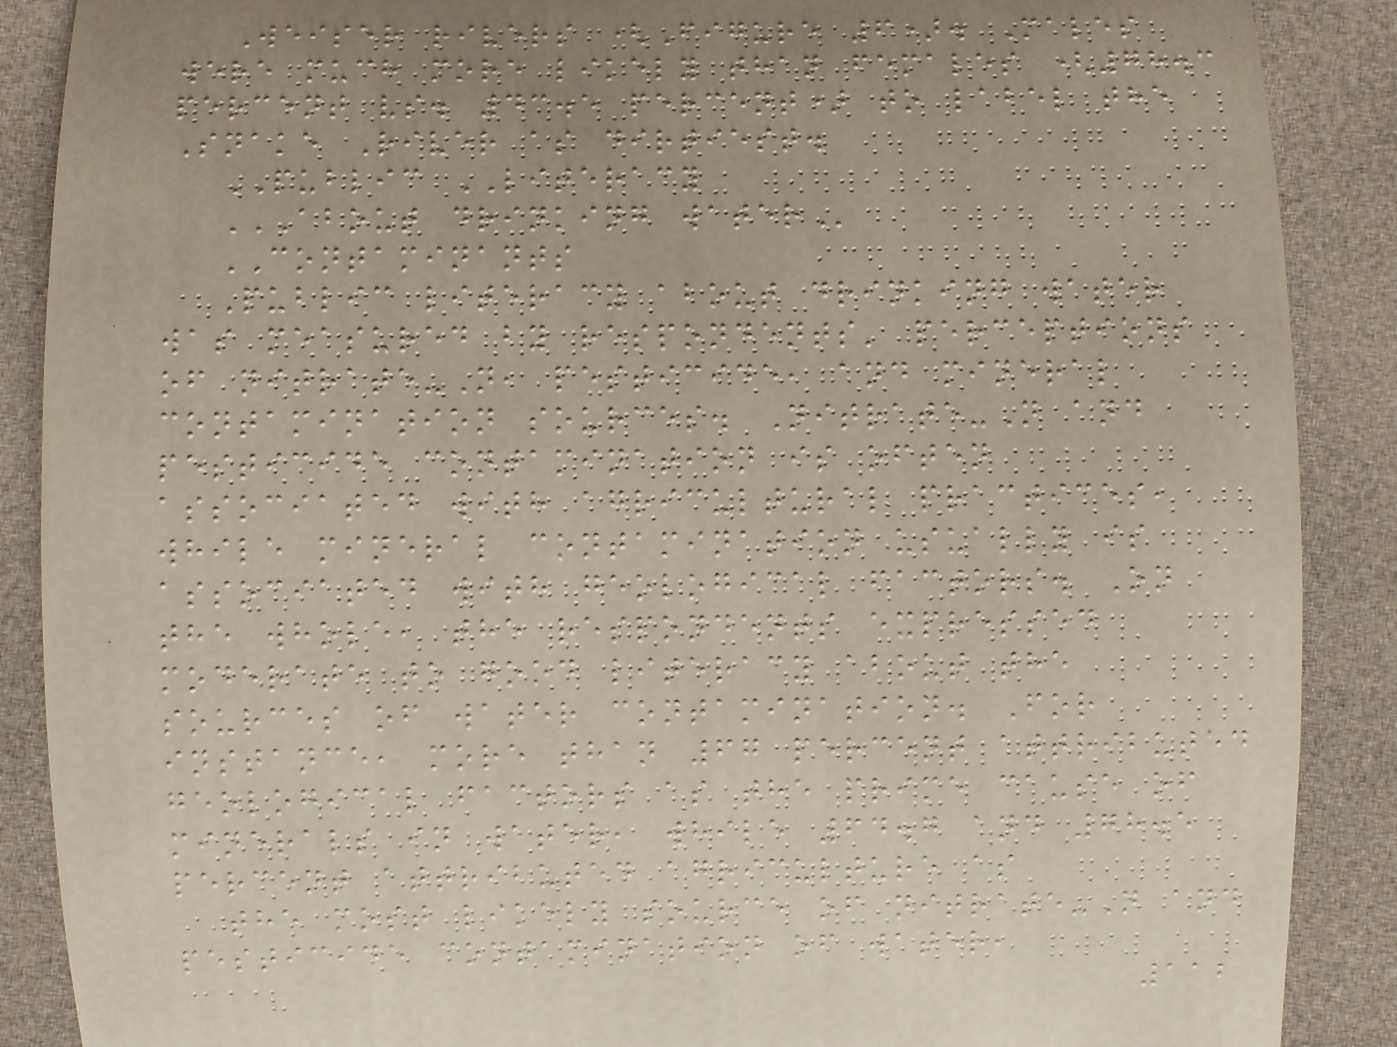Weiser rivers (Figure 6). Males
were much more likely than females (78.3
percent vs. 43.5 percent) to label the
Snake River as dirtiest.
PUBLIC LITERACY
ABOUT DRINKING WATER
CONTAMINANTS
Public literacy about drinking water
was measured by respondents' perceptions
of nitrate-N, pesticide, and mineral
contamination sources. Nitrate-N and
pesticide contamination is often
associated with agricultural practices,
while mineral contamination usually is
associated with geological factors. On
the whole, the respondents expressed
moderate to good literacy about the
sources of water contamination. For
instance, more than 67 percent attributed
geological factors as the prime cause of
minerals in water, while 64.7 and 78.5
percent attributed agriculture as
the most likely source of nitrate-N and
pesticide contamination of water,
112
